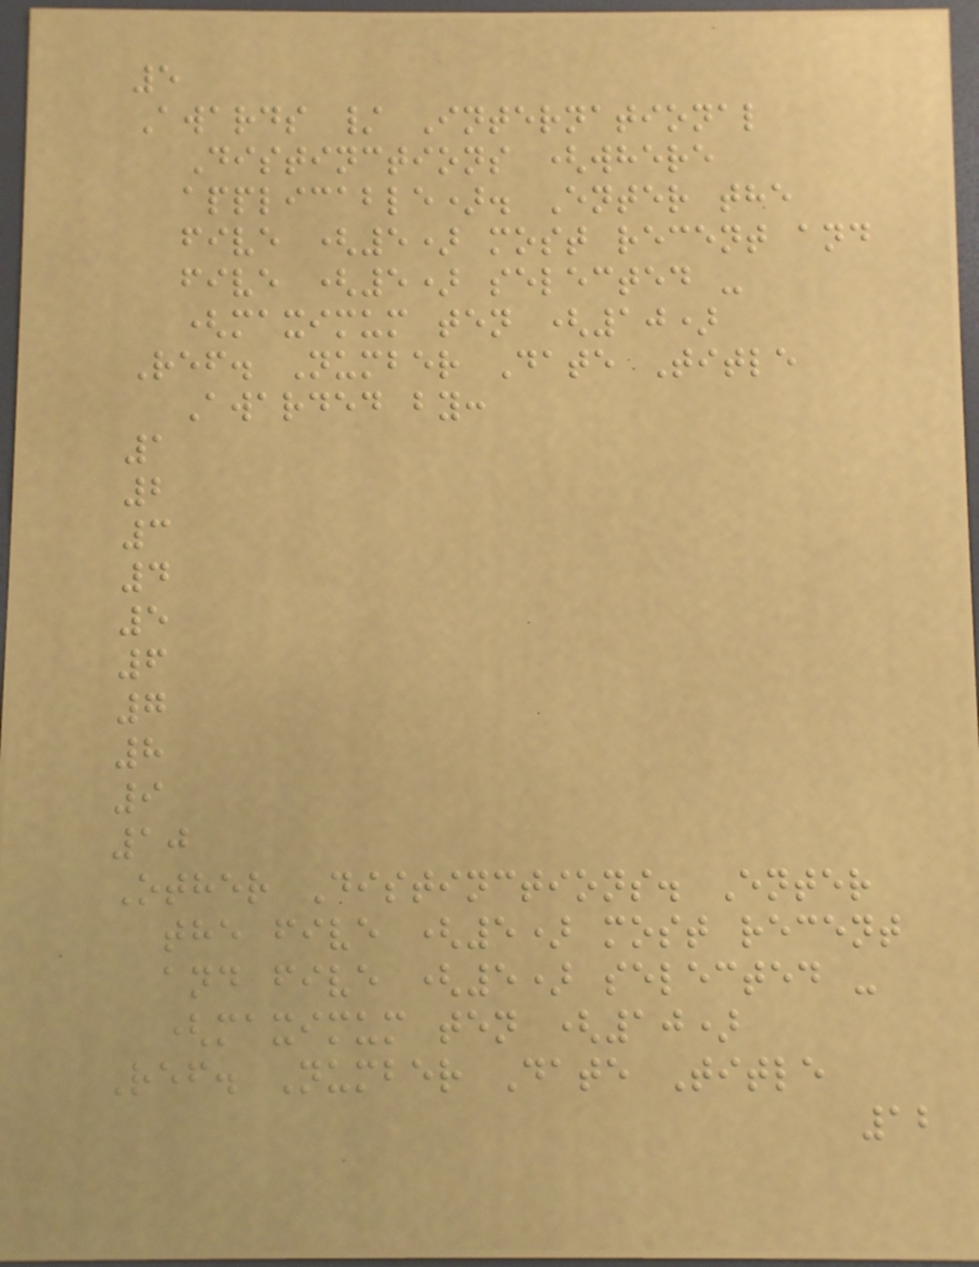5
Awards / International
Distinctions (where
applicable). Enter the
five (5) most recent and
five (5) selected -
(maximum ten (10)
Ref. Number Date Title
Awarded by:
1
2
3
4
5
6
7
8
9
10
Other Distinctions. Enter
the five (5) most recent
and five (5) selected -
(maximum ten (10)
Ref. Number Date Title
12
